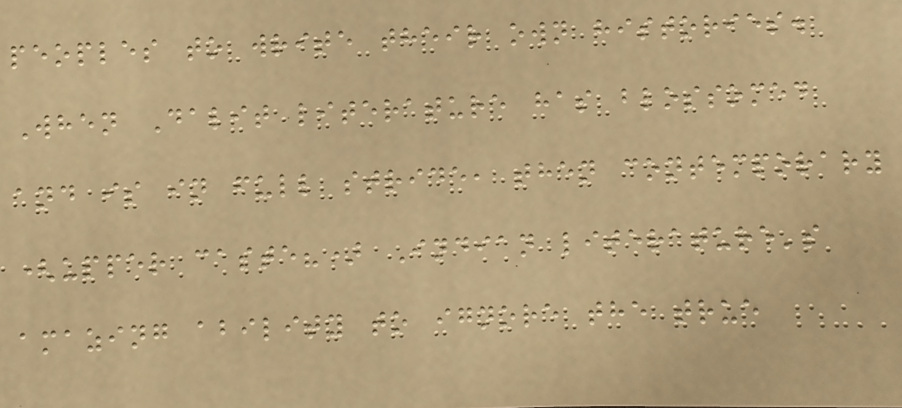peoples to write their own histories.
When Dalit literature has blossomed
and is in full stride, then contemporary
(upper caste?) Indian literature's
amazing ability to ignore the true
